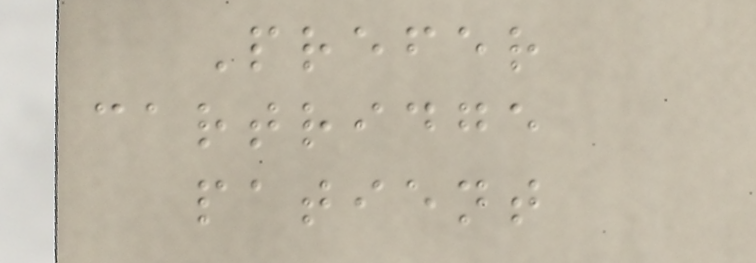Prefer
cartridge
patient
